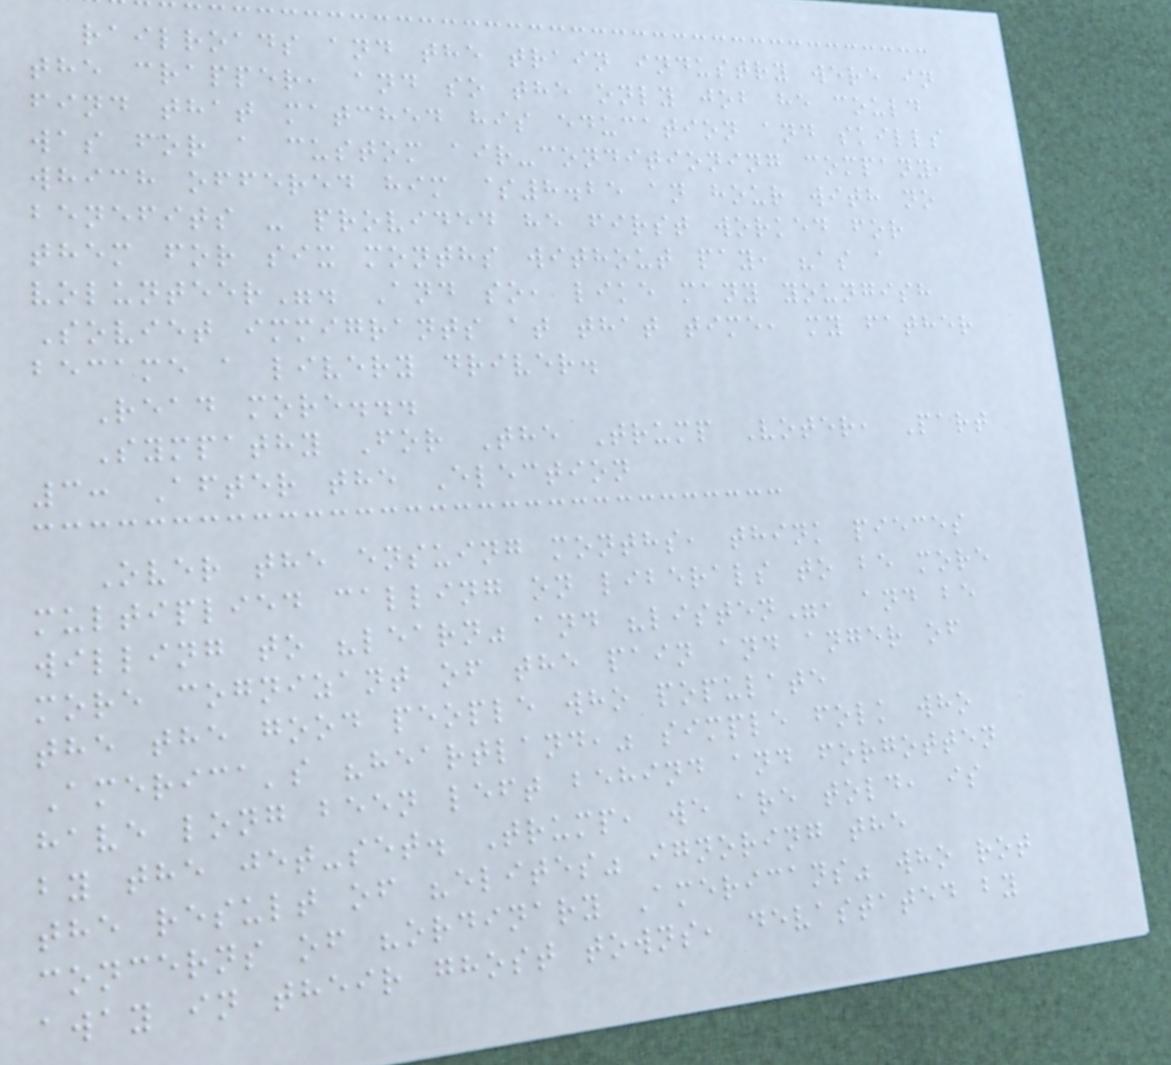railroads and the train industry were in
the crapper, and so the only job he could
find that matched his education and skills
was for a custom air-conditioning company,
which offered him $8.25 an hour with no
benefits - provided he first worked for
them for six months without pay, "as a
volunteer". And so, like many youngish
Soviet immigrants at that time, my father
became a livery driver.
Read more...
Sympathy For The Trump Voter, Part
3: After the Election
Over the ensuing months, think pieces
multiplied calling on liberals to be more
willing to "learn" and "listen", and be
more cognizant of the pain and anger of
the the good people who populate
America's "heartland," simple folk who
have long been left behind and forgotten
by the jet-set. Trump, we are told, is
the result of "elites" ignoring the
concerns of "ordinary Americans" who rot
away in their ghost towns, devastated by
